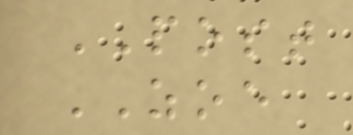POST
ZOE
